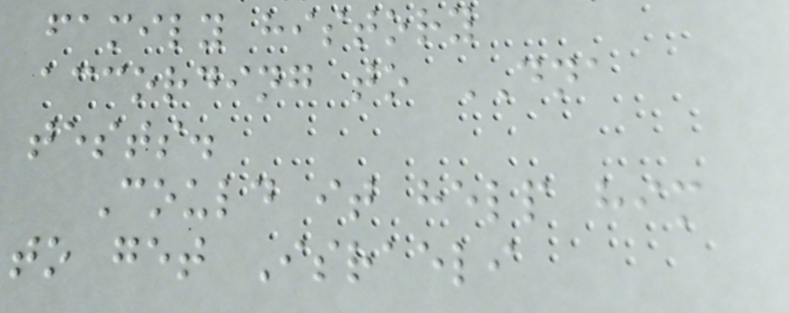family history
according to DNA
tests.
Could it help him
to get Israeli
